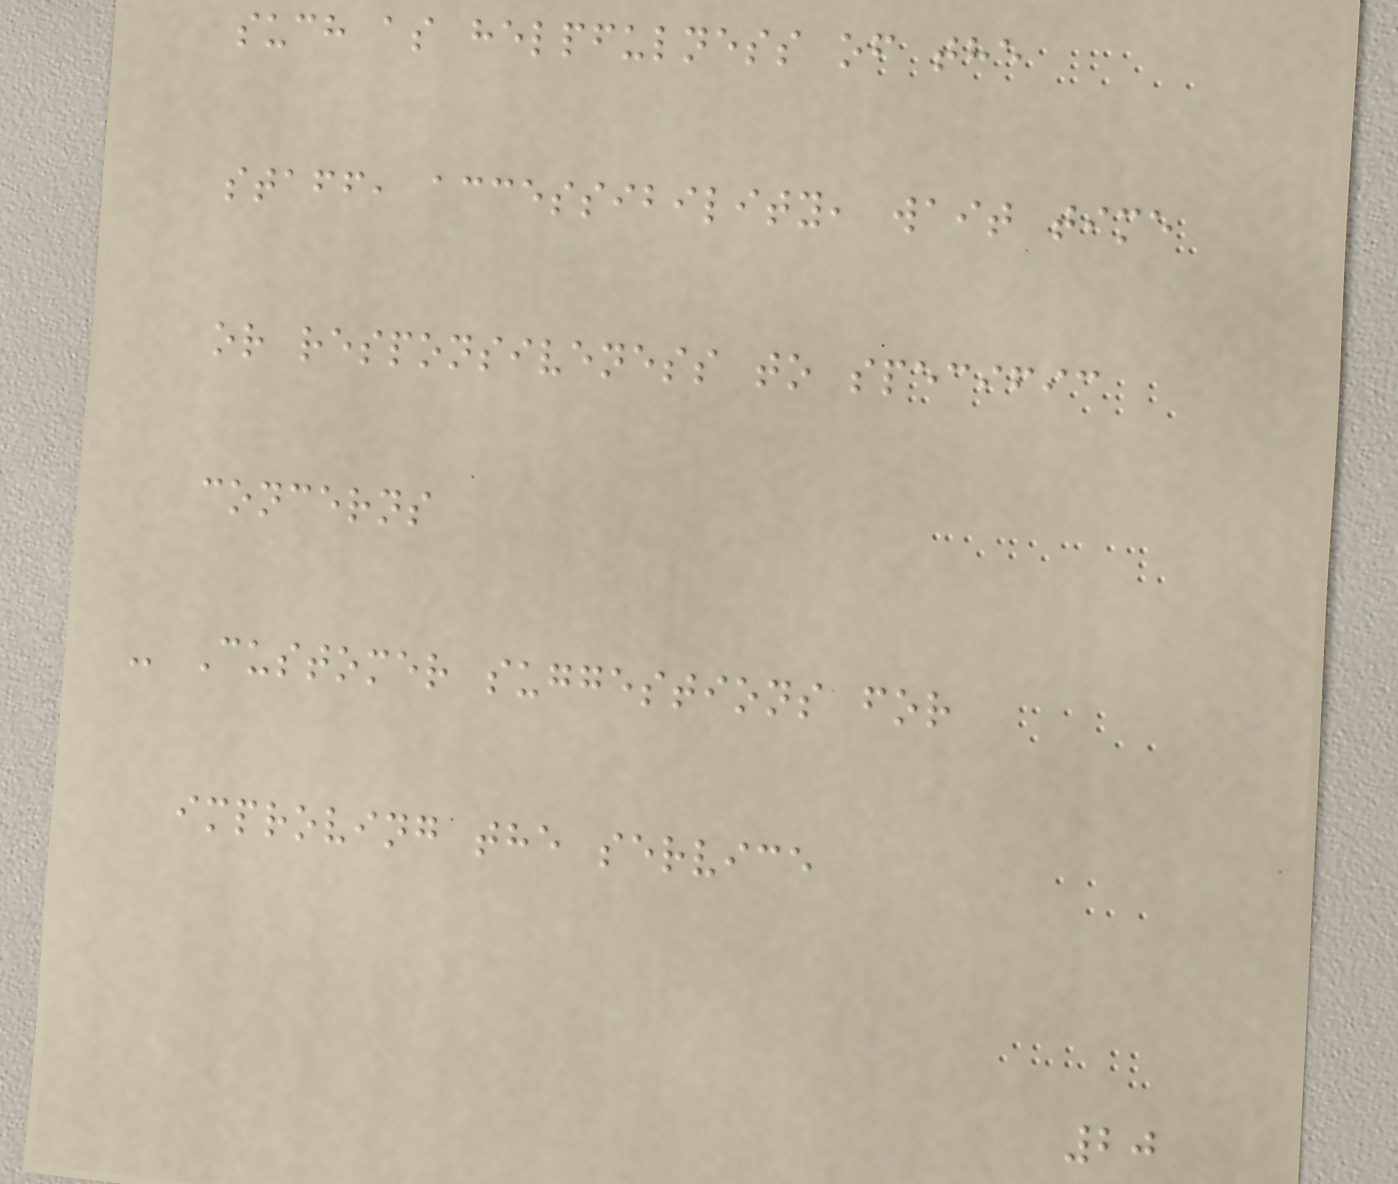such as helpfulness of the
staff, accessibility, wait time
or responsiveness to specific
concerns
- Customer suggestions for
improving the service
20
